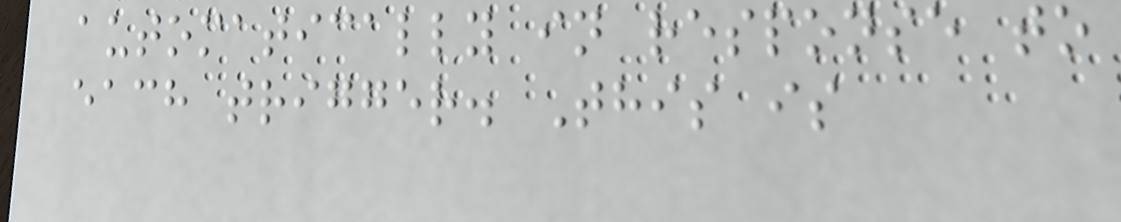automatically in response to
each trigger. This is
